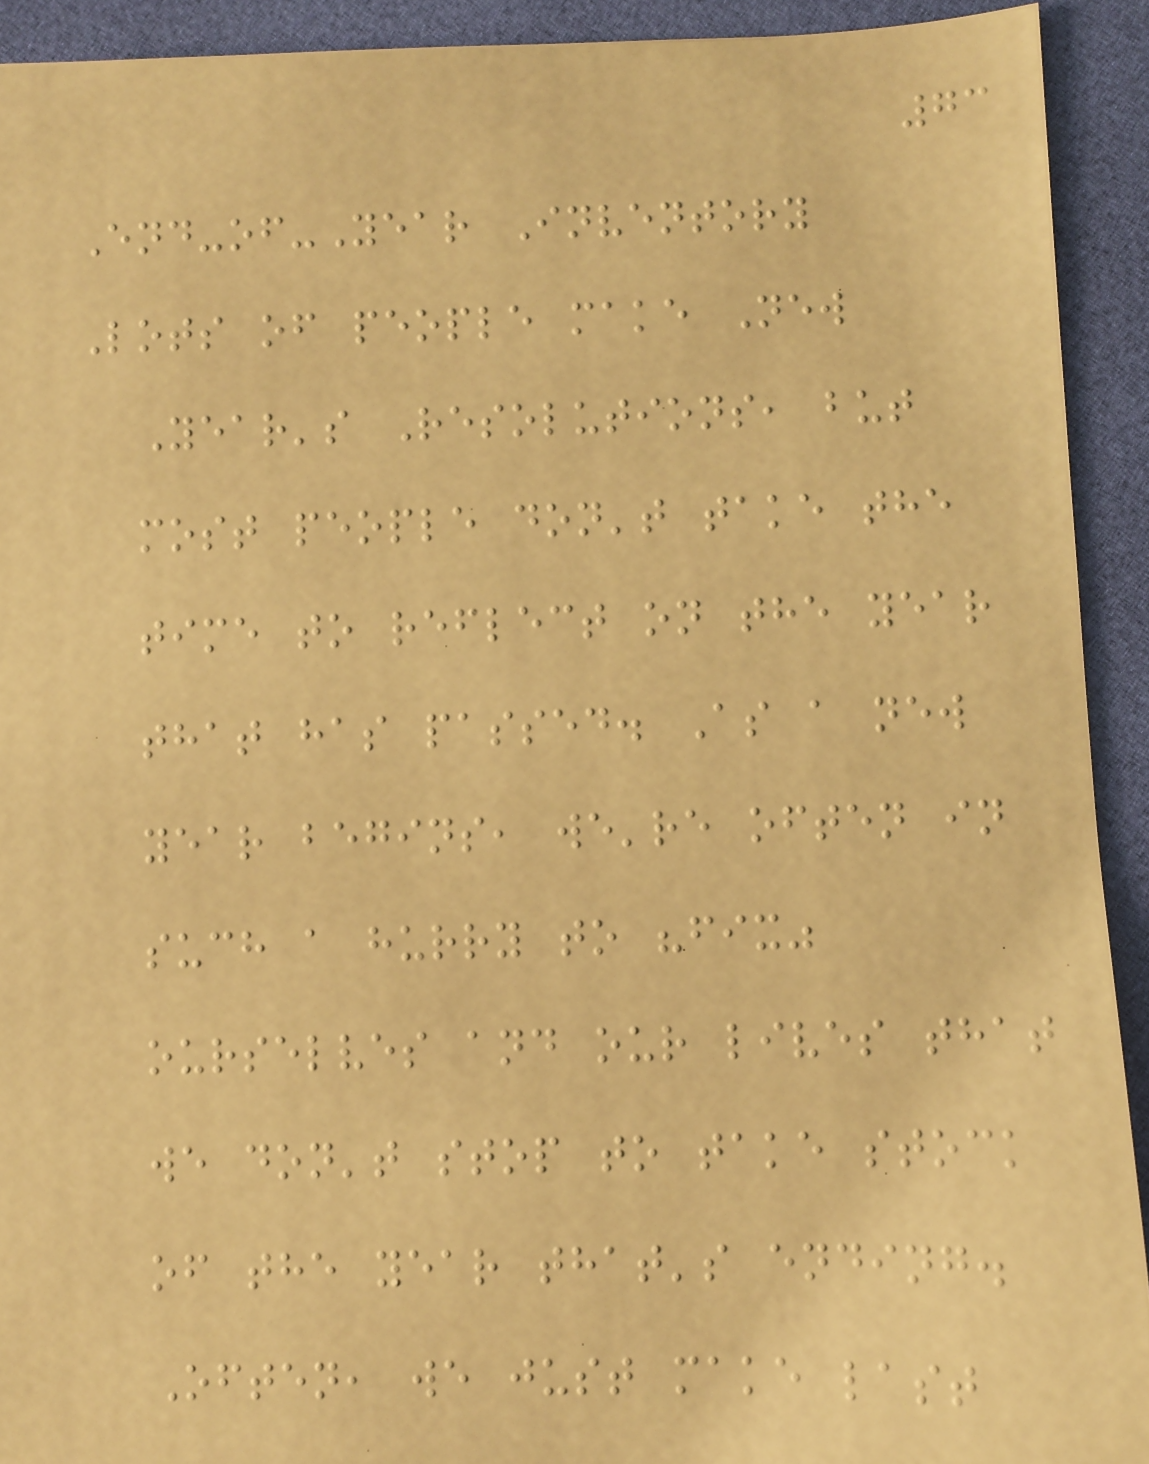73
End-of-Year Inventory
Lots of people make New
Year's Resolutions, but
most people don't take the
time to reflect on the year
that has passed. As a new
year begins, we're often in
such a hurry to "fix"
ourselves and our lives that
we don't stop to take stock
of the year that's ending.
Often, we just make last
